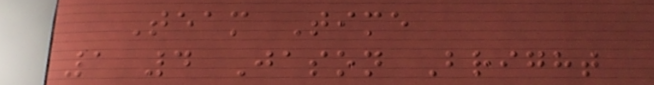Team Time
1 4 Jason Bright
